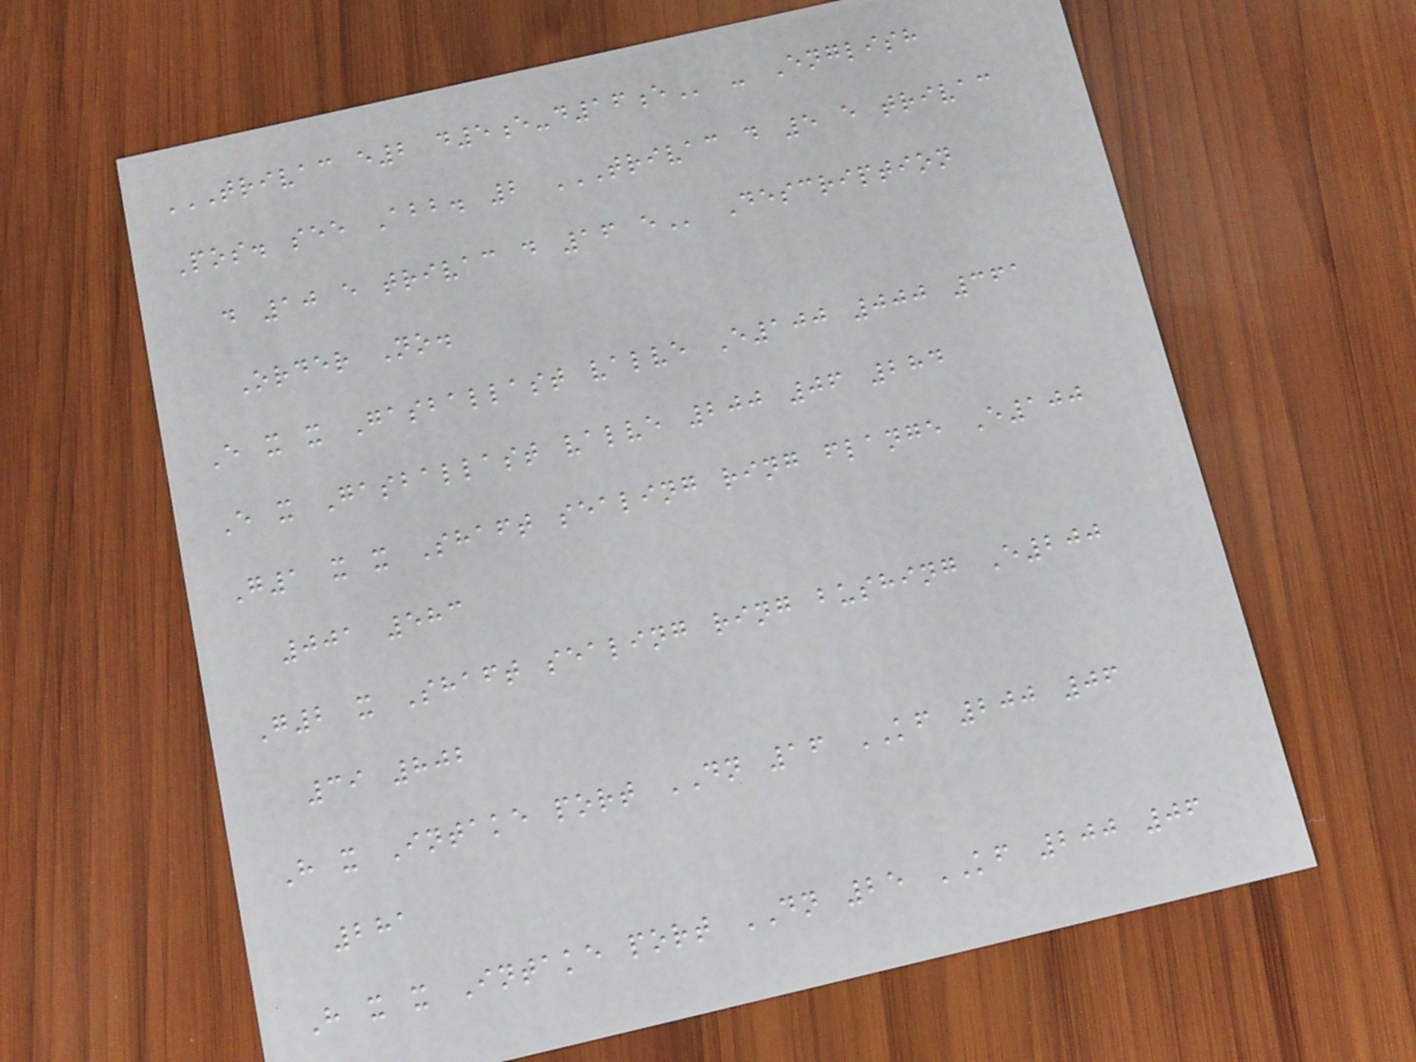TRIVAC E2 D5E-D16E - English
Pos. see Abb. 2 TRIVAC D 5 E TRIVAC
D 10 E TRIVAC D 16 E Description
Order No.
E x x Gasballast valve E100 000 361
E x Gasballast valve 200 06 284
G1 x x Shaft sealing ring flange E100
001 583
G2 x Shaft sealing ring bushing E200
39 802
H x Intake port DN 16 KF 200 06
281
H x x Intake port DN 25 KF 200 06
